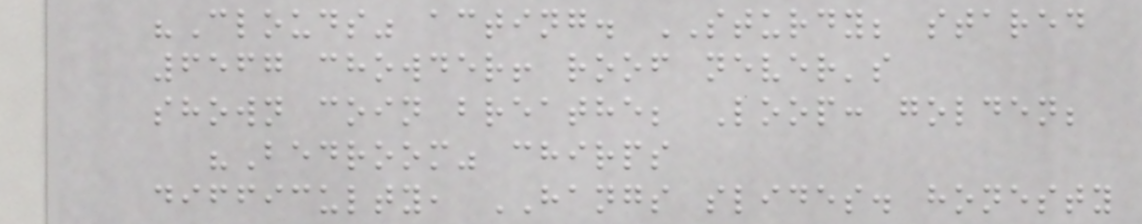"Clouds" acting. STURDY; stared
6567 chowder! roof never's
shown coin breathe; Loop: golden;
"Bedroom" chirps
difficulty, HANGS slides. honesty
